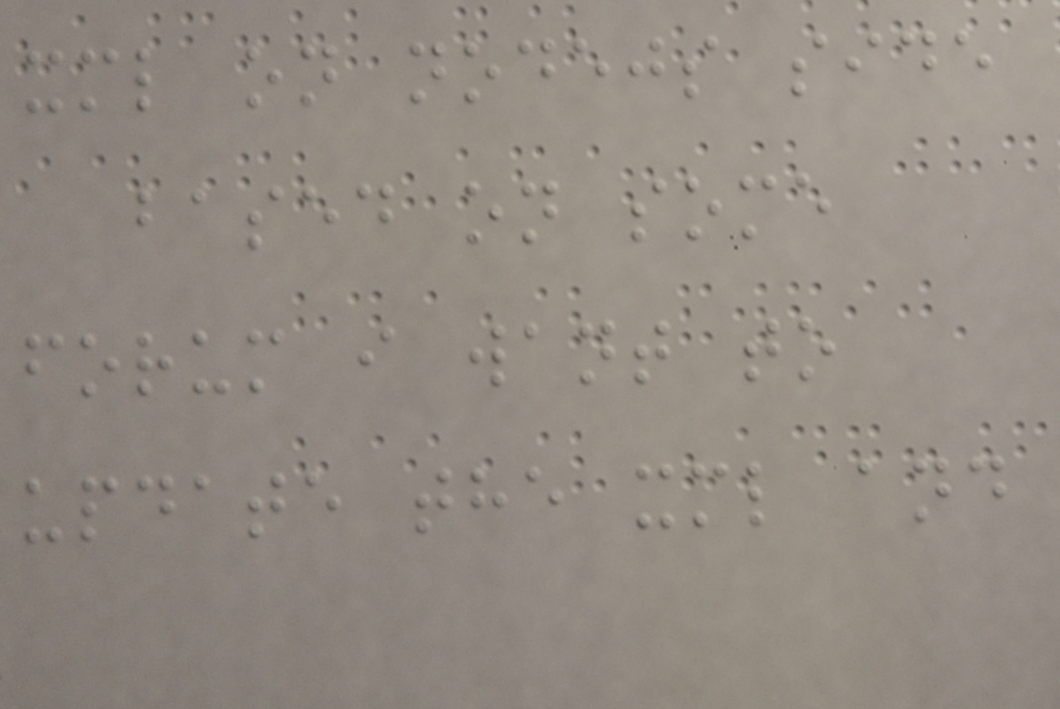xml on nodejs side
based on some
forum i want to
update the xml and
